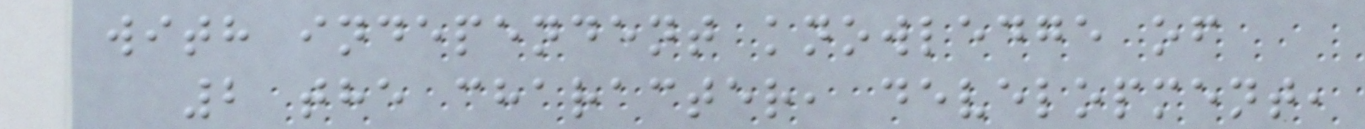with independent knowledge of
2 the character, development,
